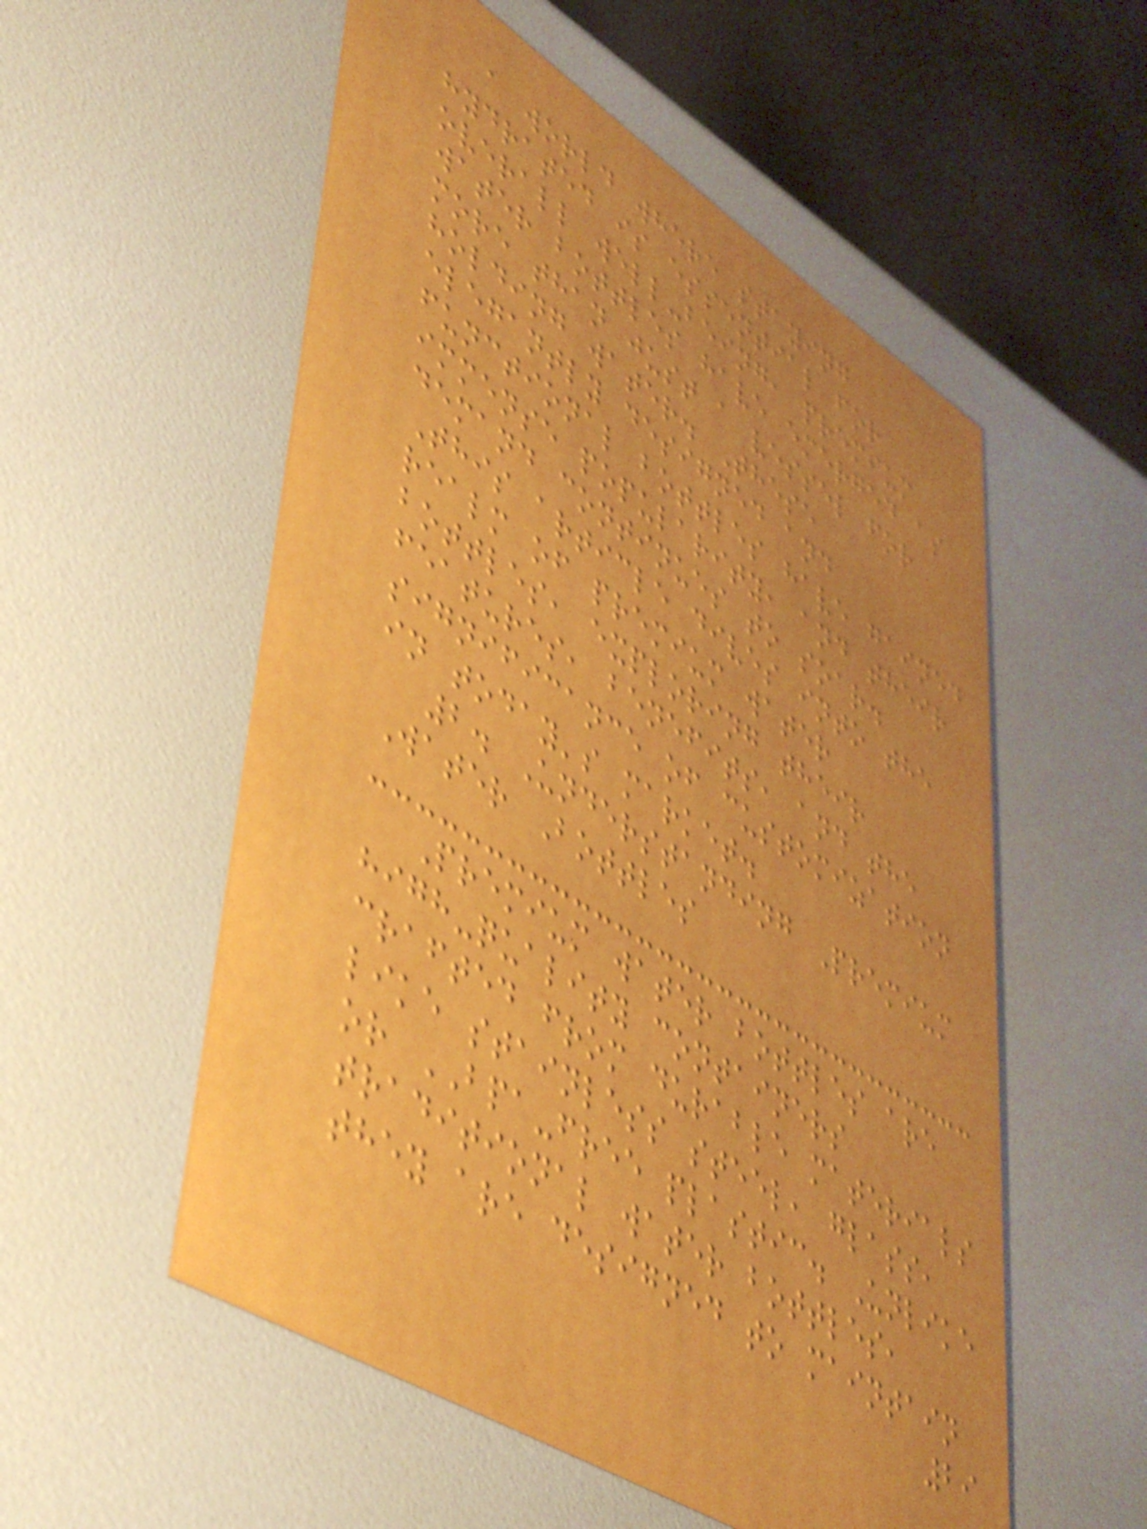a world where staying
hydrated is essential for
overall well-being, premium
water bottles have emerged as
more than just a vessel for
holding water. These
elegantly designed and
functional bottles have gained
immense popularity, and their
demand continues to soar.
This article dives into the
realm of premium water
bottles, exploring their
features, benefits, and the
significance of customization
in today's market.
2. Understanding Premium
Water Bottles
Premium water bottles are
high-quality containers
crafted from durable materials
like stainless steel, glass,
or BPA-free plastic. Unlike
traditional water bottles,
they are designed to maintain
29
